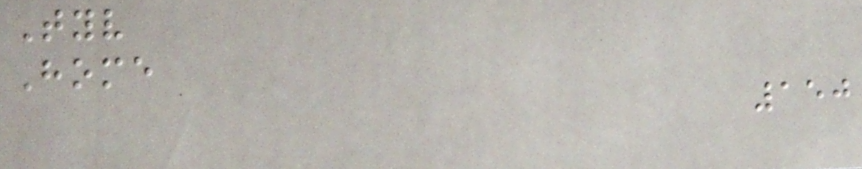Tyv
Home
150
